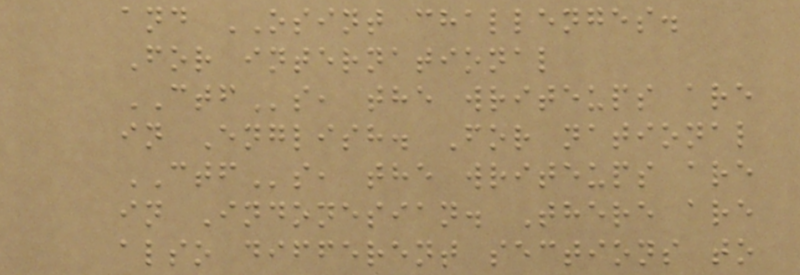and OSINT challenges.
For international
CTFs, the writeups are
in English. For national
CTFs, the writeups are
in Indonesian. There are
also different sections to
